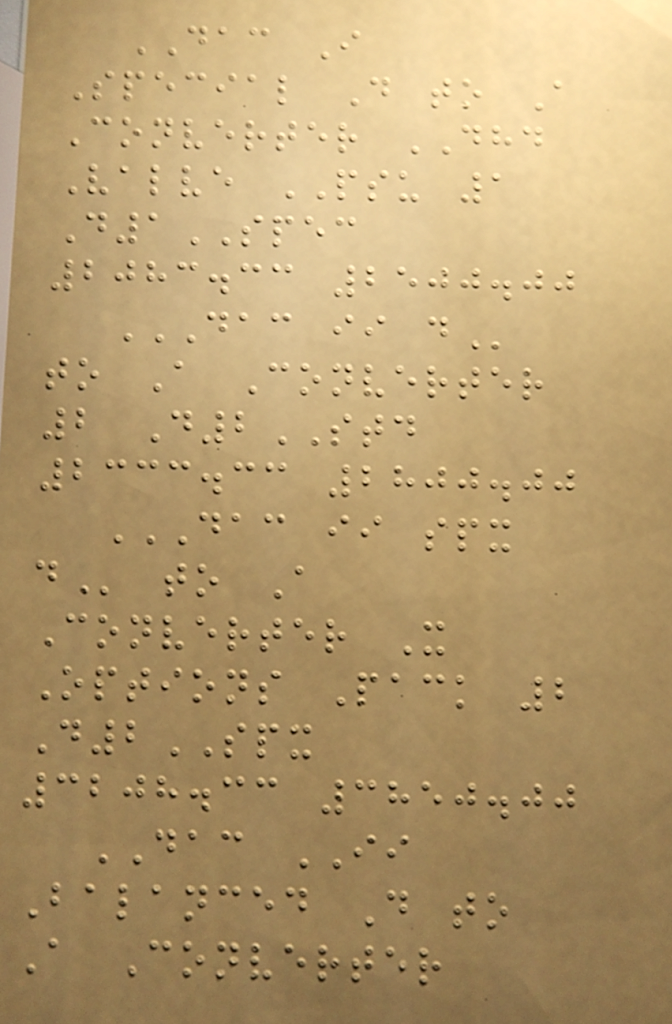DAC I
Special D to A
Converter DHD
Valve PSU 1
D1SPEC
2083.33 2500.00
DAC II D
to A Converter
2 D2STD
2333.33 2800.00
DAC II SPX
D to A
Converter X
Options Pack 2
D2SPX
3208.33 3850.00
DAC II
Balanced D to
A Converter
